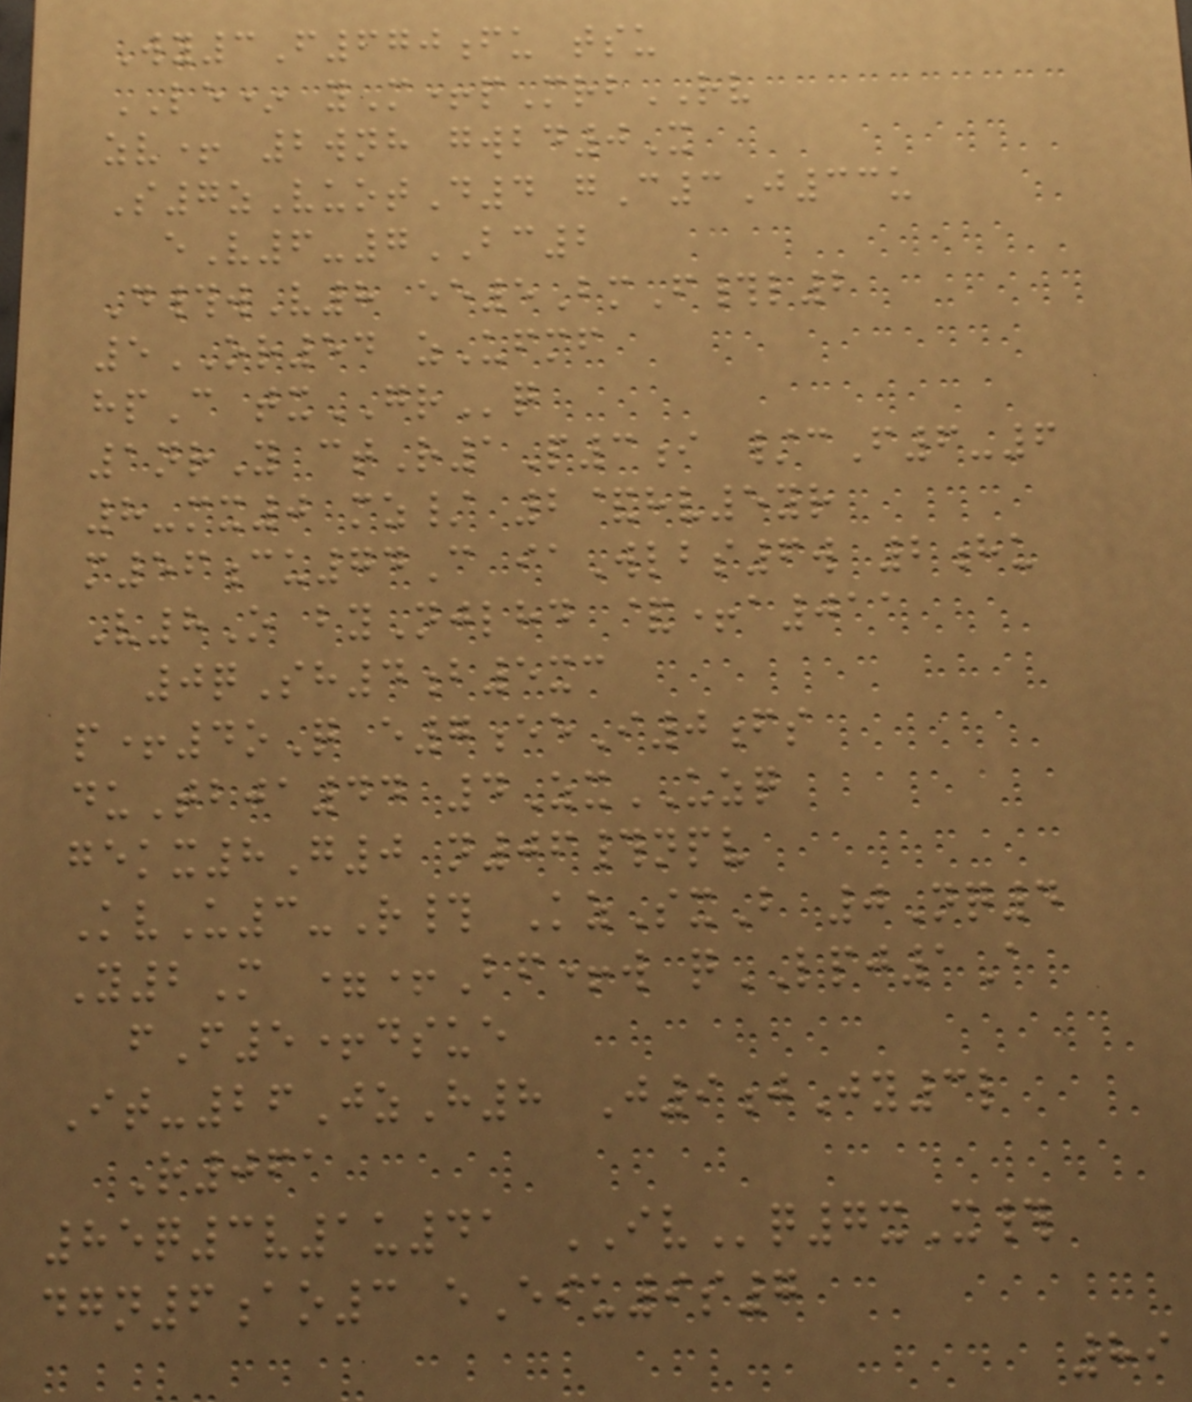Wy3F670fu tsu
LE* yM+pMrbRV
zv+ 2wnh gwbd0X
S7zVuotD4 gC3J33u
eV6-7BC2
D#wV8 ee5BmF#l2
5OR54 zUfmf
hpC txGRq
1nrY ctR1P3i /cF6-6
8-mx0 mz/ 2&hv5yr
m56cu74C iaWlbs6w 2hu
V8O byNjlhd &+a011
0qSh4b5xc
p+4oQ e7eeI0fs
duTbja44 4ZxUZQ
gekx8G0 n06#npv
KvU3-R# KzSxB 0Nq4
Y2M =+Bf+w qLPJ1A
fF5+dsue
It-26JzH8 J9jJy3l
R061
85q3v1u41 IVq7xX#
dgn6ao3 eEiu9s7
89
